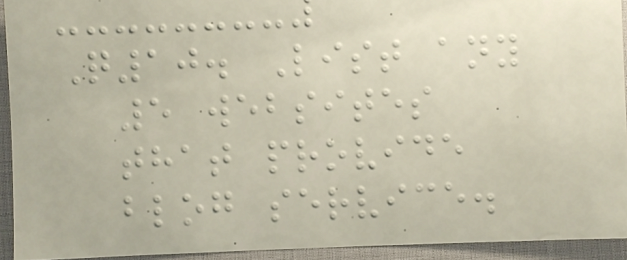Q10. List any
5 websites
that provide
blog service.
